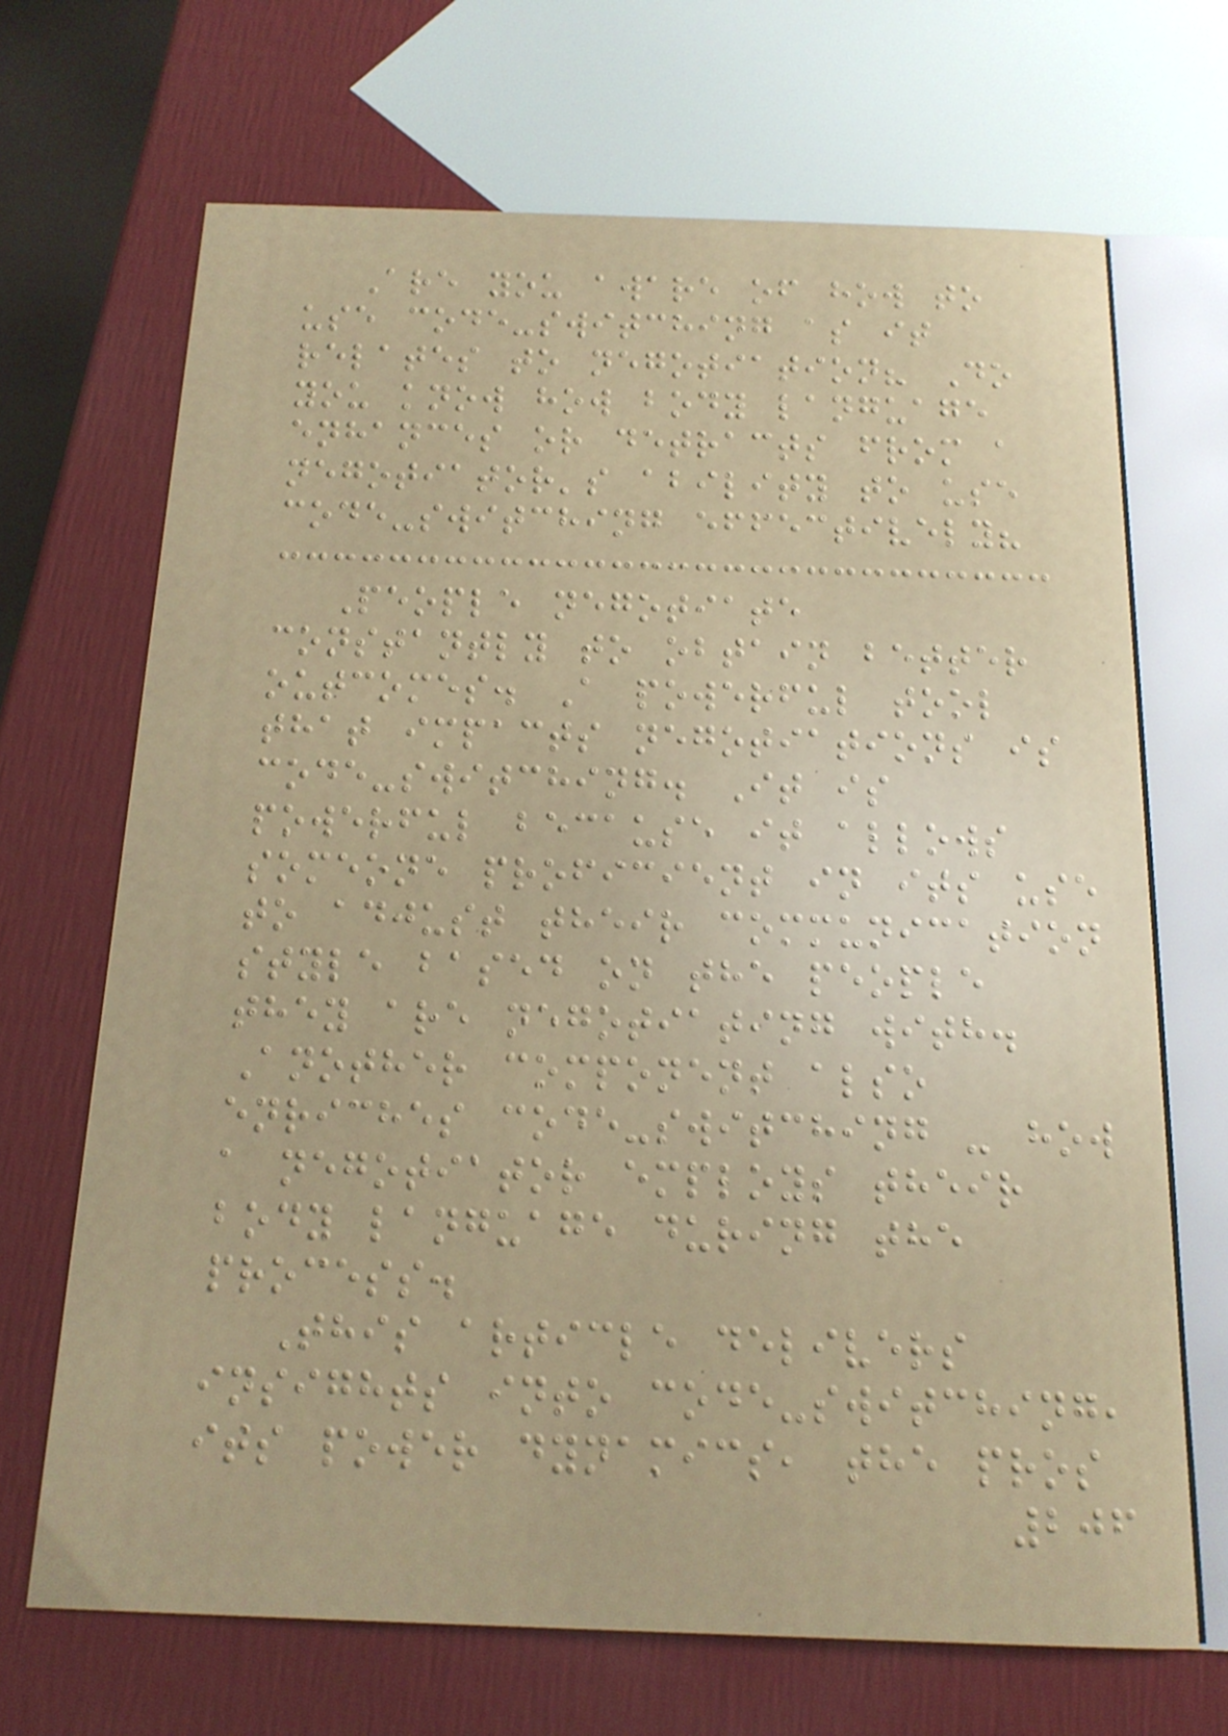Are you aware of how to
use code-switching as it
relates to negotiation? Do
you know how body language
enhances or detracts from a
negotiator's ability to use
code-switching effectively?
People negotiate
constantly to obtain better
outcomes. A powerful tool
that impacts negotiations is
code-switching. It is
powerful because it allows
someone proficient in its use
to adjust their communication
style based on the people
they are negotiating with.
Another component also
enriches code-switching - how
a negotiator employs their
body language during the
process.
This article delivers
insights into code-switching,
its power dynamics, the pros
206
